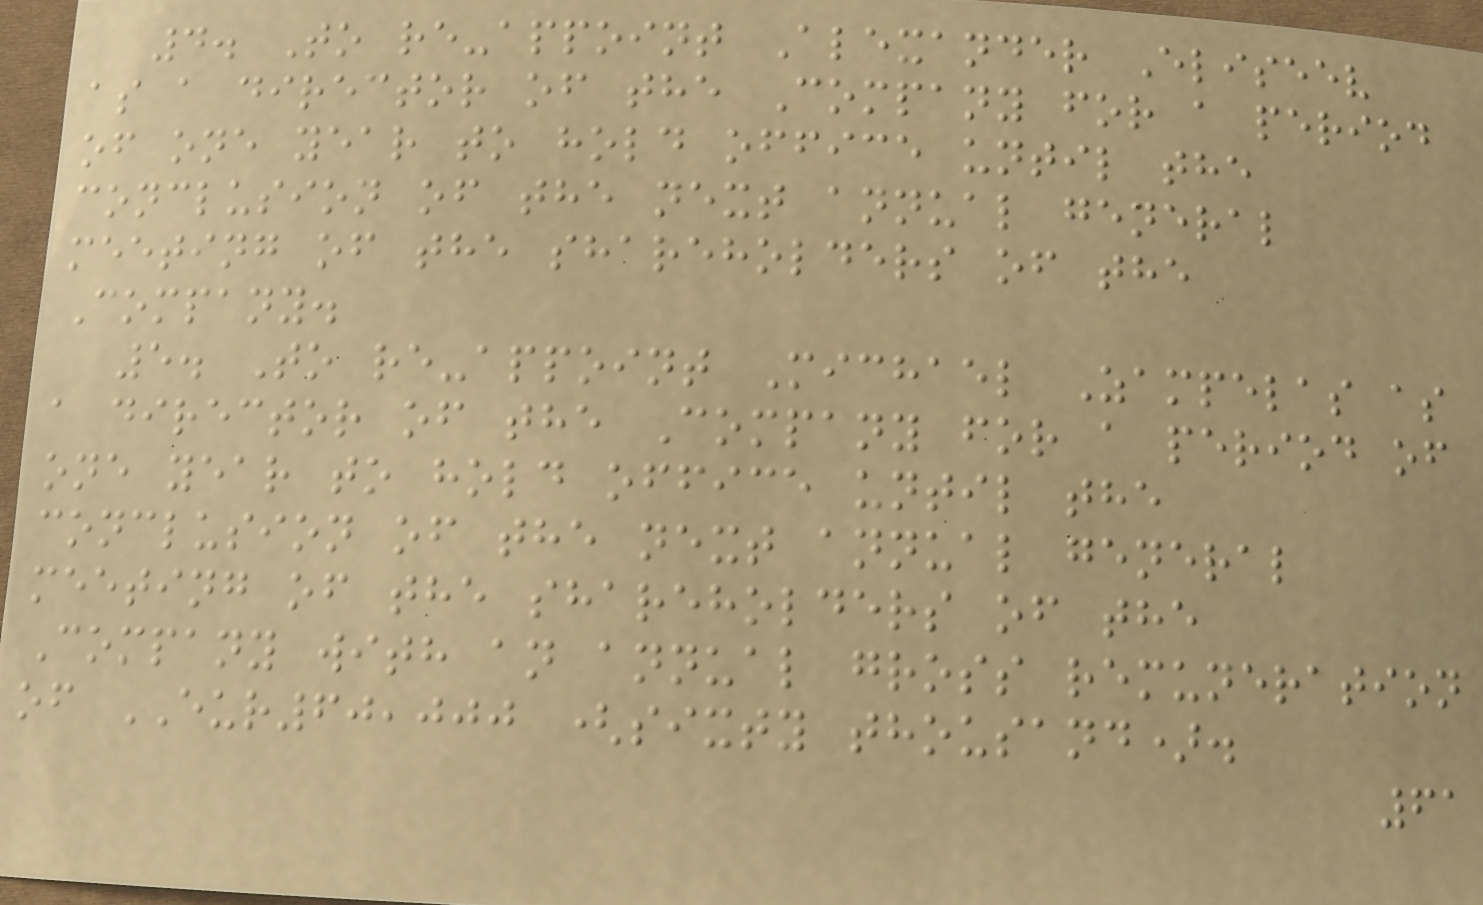4. To re-appoint Alexander Eliseev
as a director of the Company for a period
of one year to hold office until the
conclusion of the next annual general
meeting of the shareholders of the
Company.
5. To re-appoint Michael Zampelas as
a director of the Company for a period of
one year to hold office until the
conclusion of the next annual general
meeting of the shareholders of the
Company with an annual gross remuneration
of EUR60,000 (sixty thousand).
61
